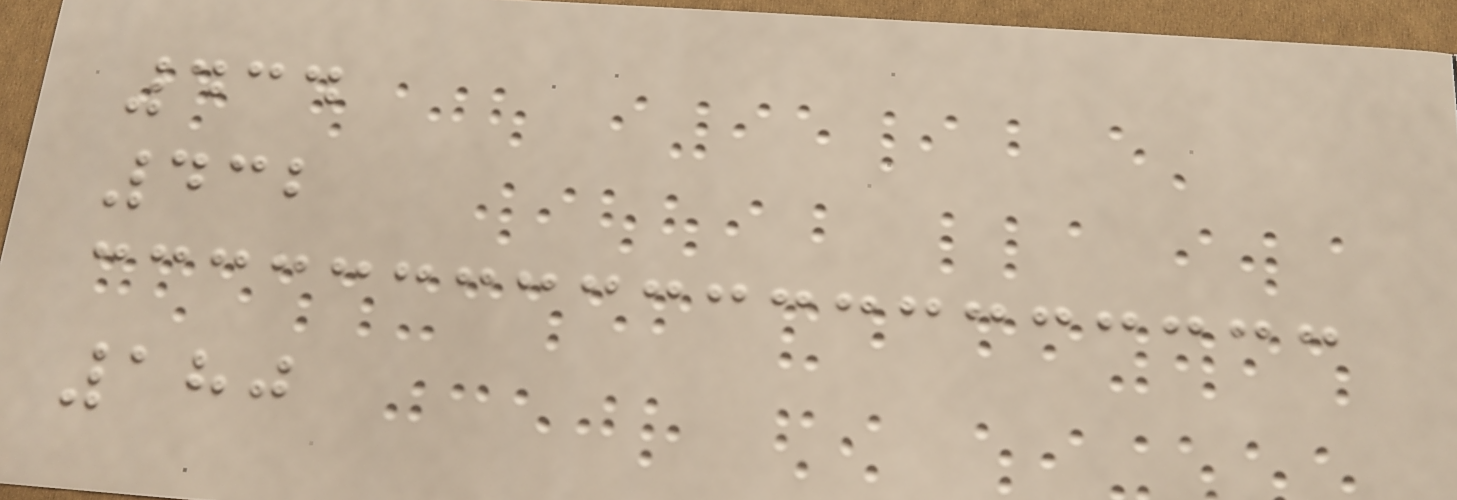434
432
180
